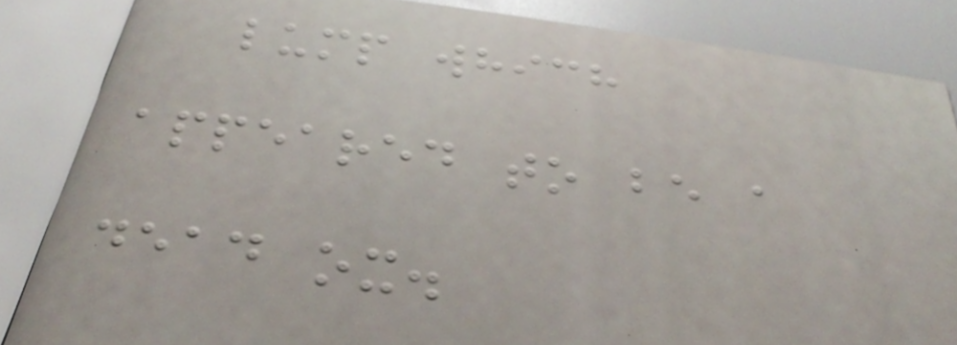lump which
appeared to be a
dead ox.
